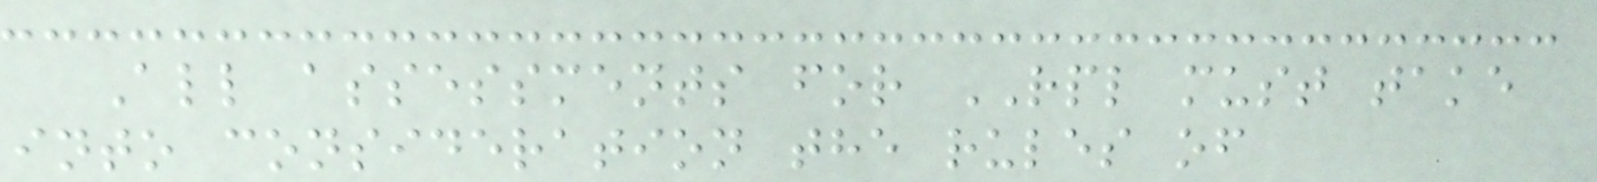All assessments for RPL must take
into consideration the rules of
